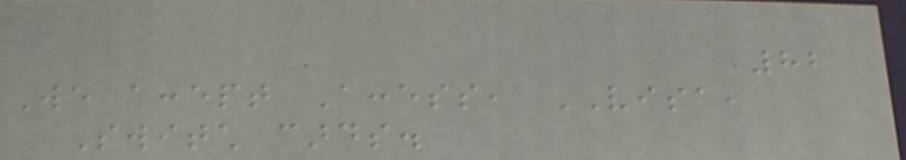82
We accept Access, VISA,
Switch cards.
